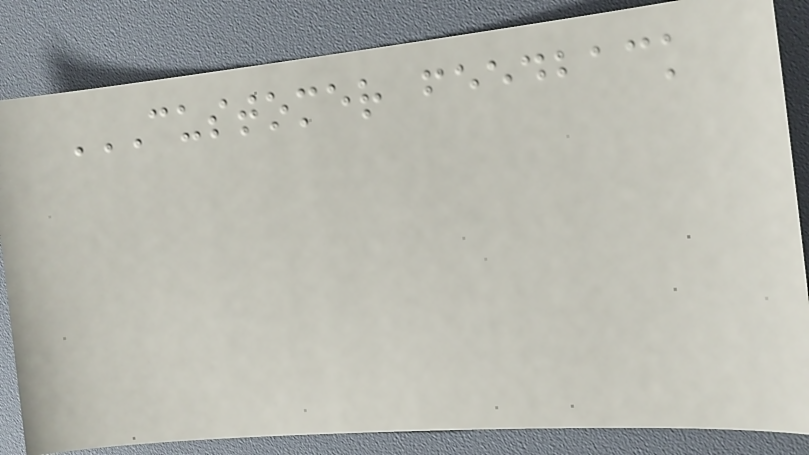CUSTOMER FEEDBACK
